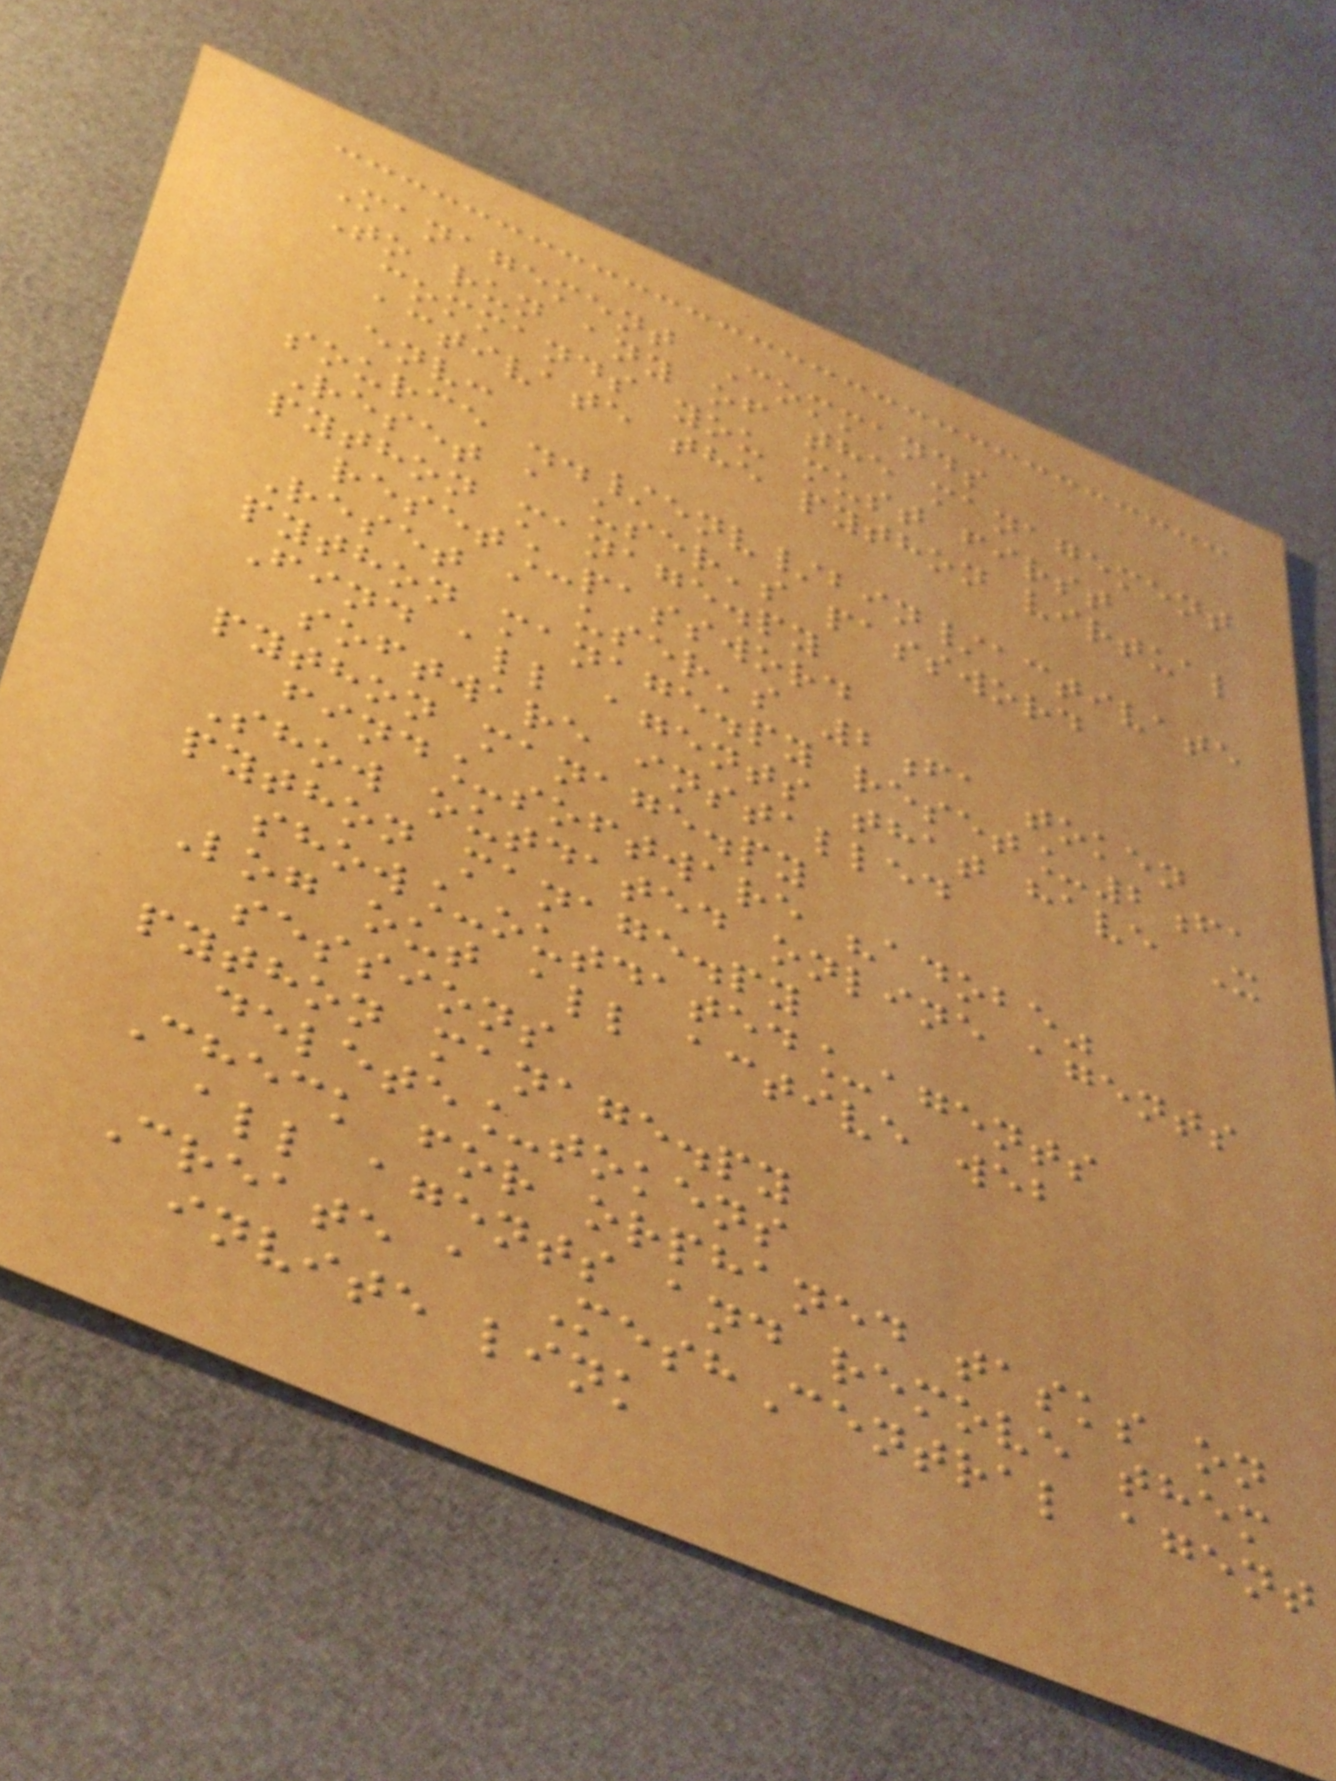Management Commands
To run any of the management
commands you must first
activate the python virtual
env:
source ../env/bin/activate
Reset a user's password
python manage.py
reset_password
Reset a user's 2fa token
python manage.py reset_2fa
Find all agents that have X
software installed
python manage.py
find_software "adobe"
Show outdated online agents
python manage.py
show_outdated_agents
Log out all active web
sessions
python manage.py
delete_tokens
Check for orphaned tasks on
all agents and remove them
Create a MeshCentral agent
invite link
